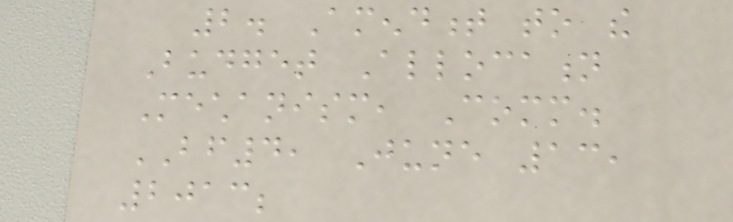2. Amendment to the
Budget Allocation
Mechanism, Comm.
BF4, June 13,
2013;
